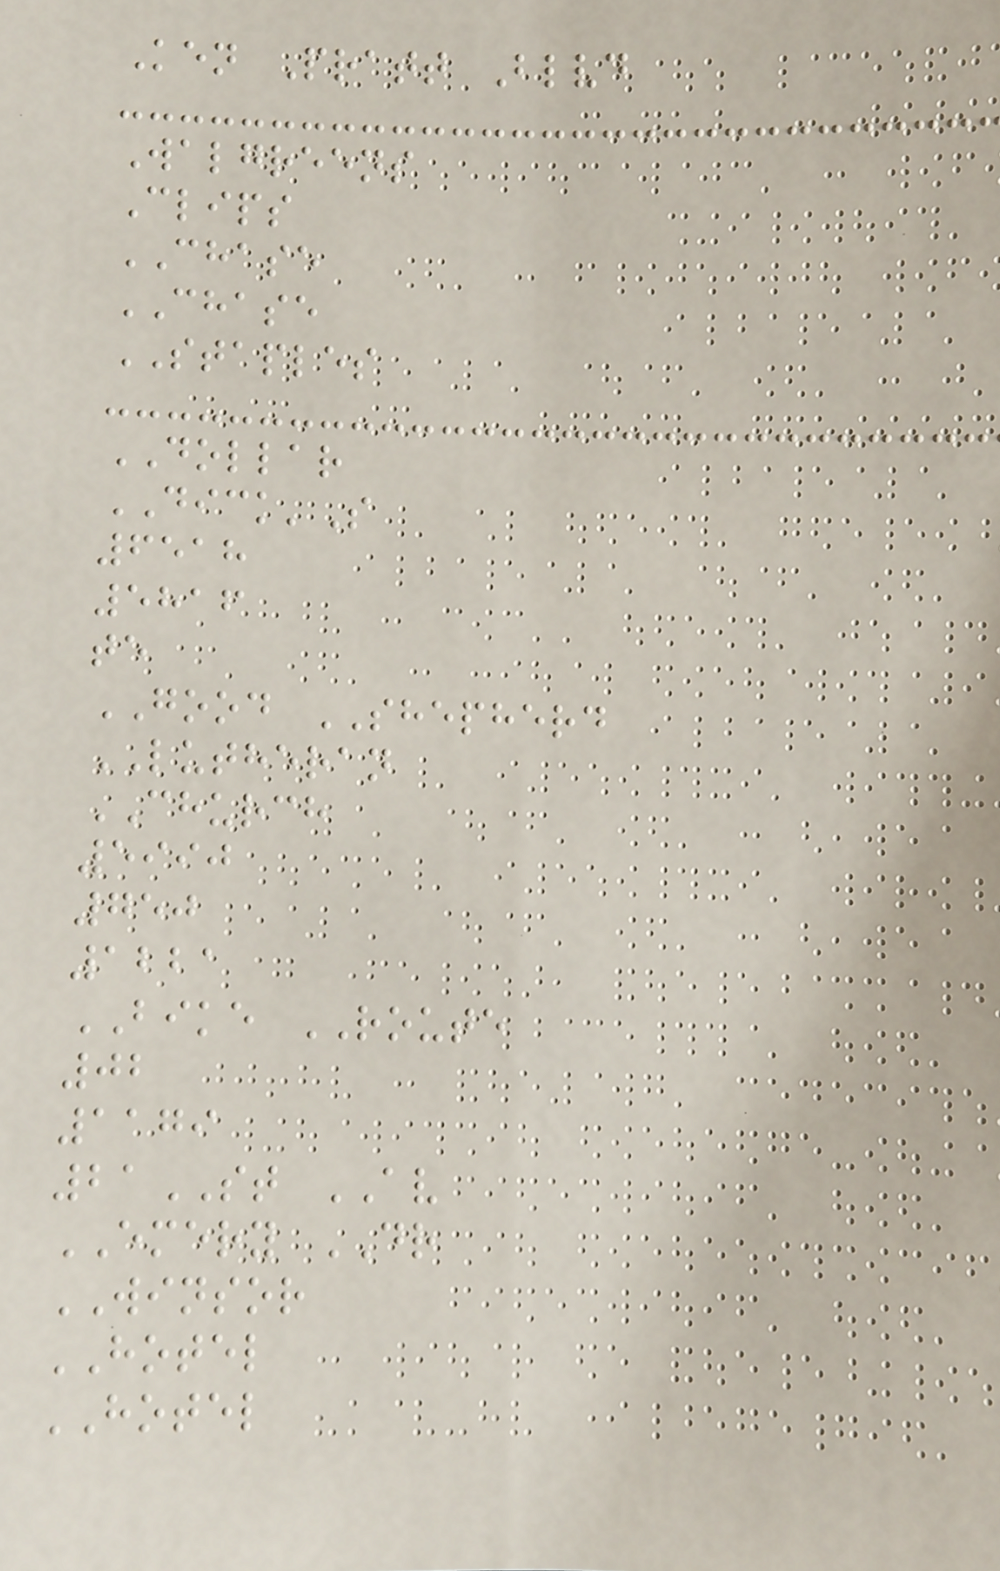Ken Pratt Blvd
Walgreens
Clips
CHASE
CHASE
STAPLES
DOLLAR
DICK'S
6518
5816
te
GOOD SHEPHERD
LUTHERAN
CHURCH
5990
750
1221
BIKE ROUTE
02
1179
21ST AV
EMERY DR
WINSOR
HOTEL
HOTEL
